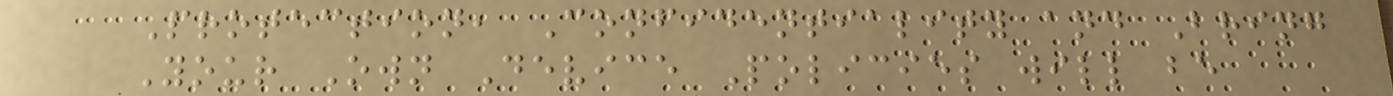Protection, Confidentiality and Bring
Your Own Device Policies will be
